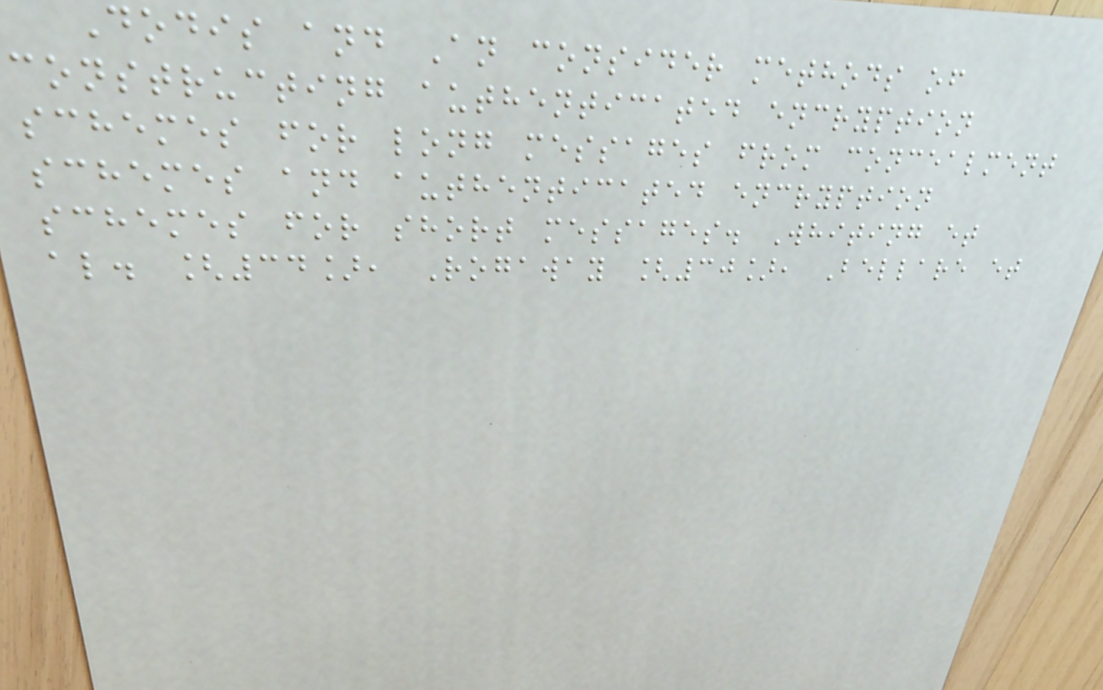Dodis and An consider methods of
constructing authenticated encryption
schemes for long messages from concealment
schemes and authenticated encryption
schemes for short messages. Whiting et
al. [34], Rogaway [30], Bellare et
